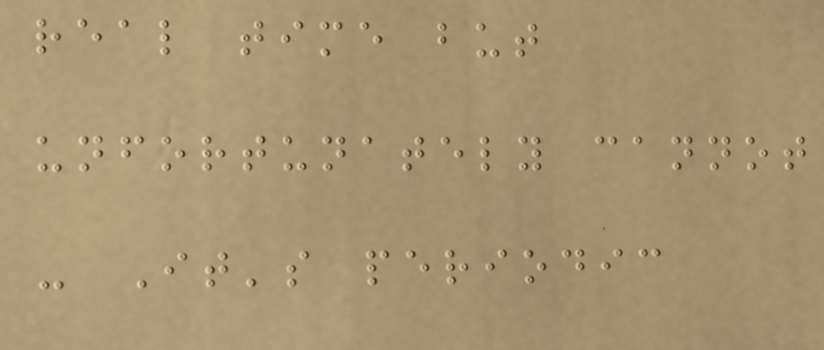real time but
unfortunately cannot
- It's periodic
